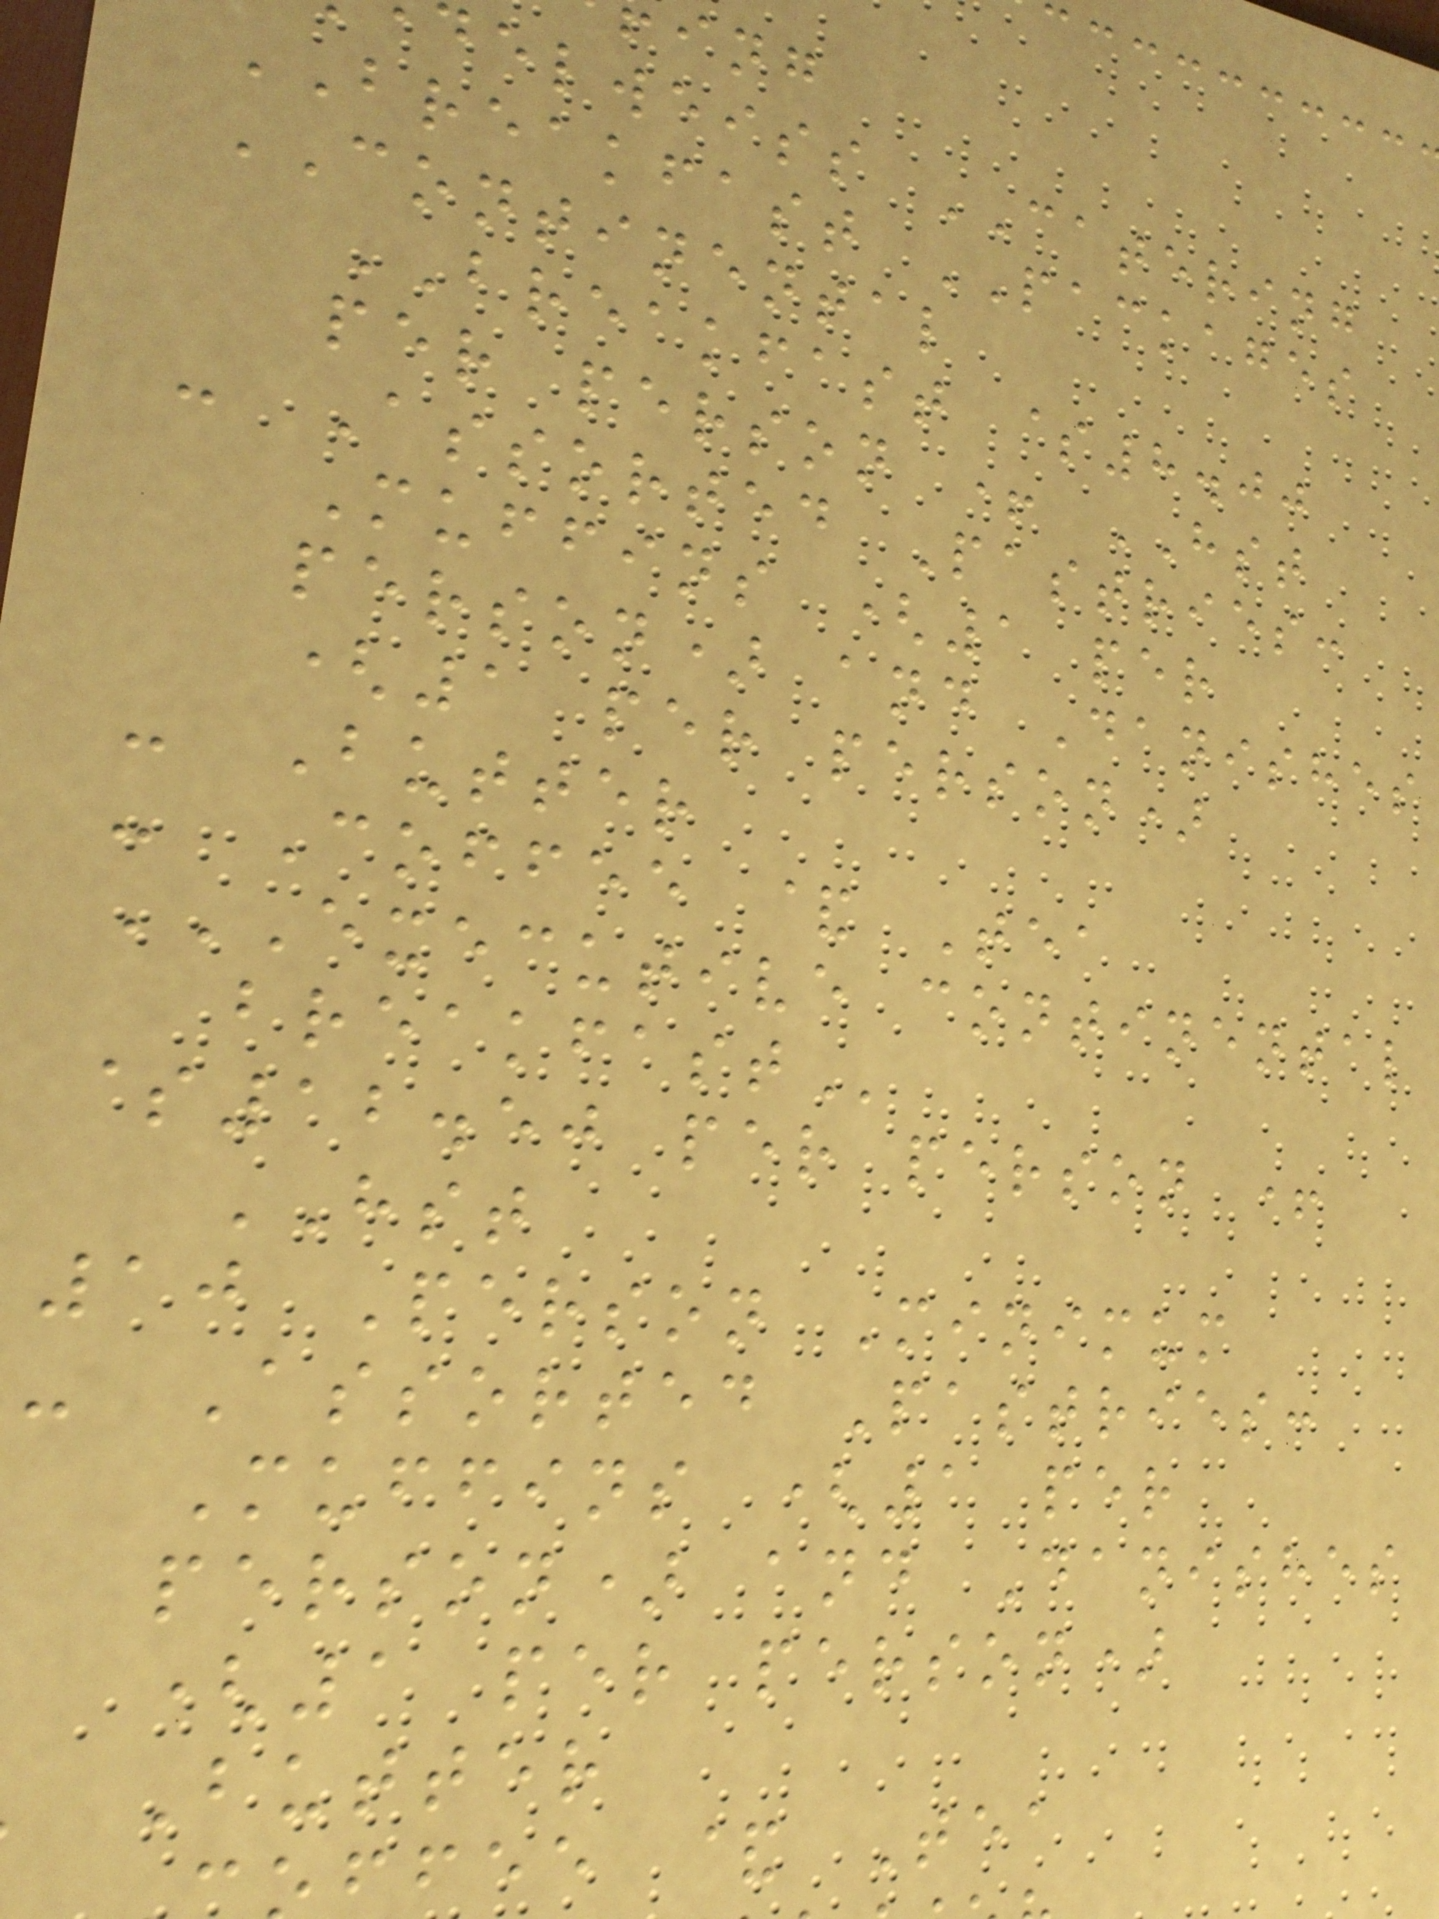elweiss CATERING
BREAKFAST PACKAGES
CONTINENTAL
BREAKFAST $8.00
per person + HST
- Assorted Pastries:
Muffins (1 per
person) and Danishes
(1 per person)
- Butter
- Coffee & Tea
EXECUTIVE CONTINENTAL
$12.50 per person +
HST
10 Person Minimum
- Assorted Pastries:
Muffins (1 per
person) and Danishes
(1 per person)
Butter
fee & Tea
